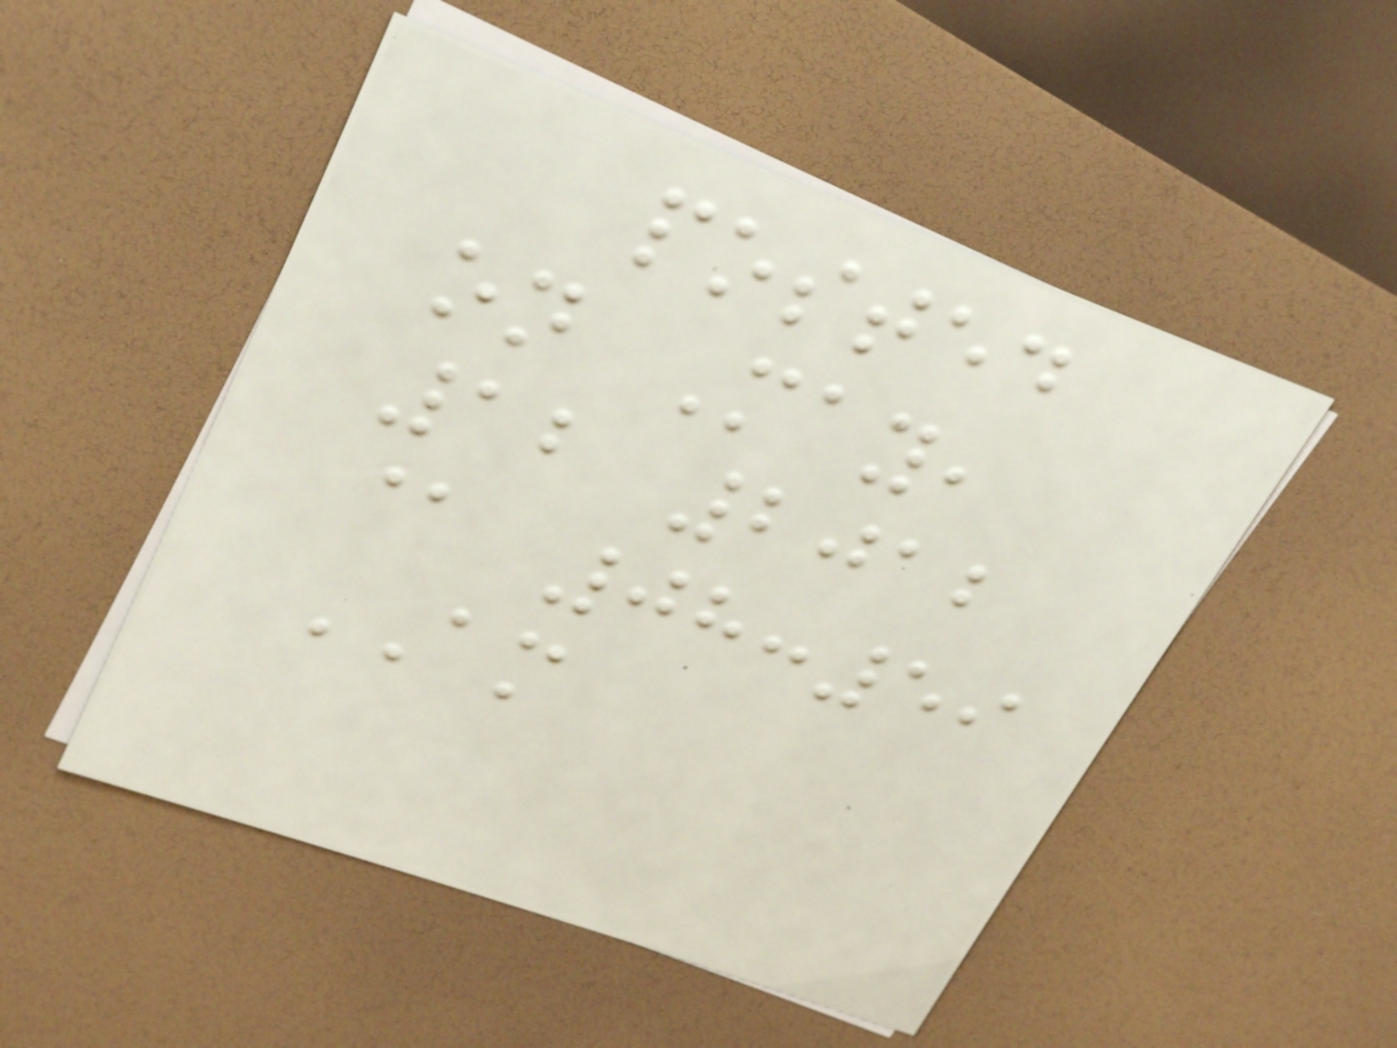posted
on May,
12 2012
@ 08:59
AM
